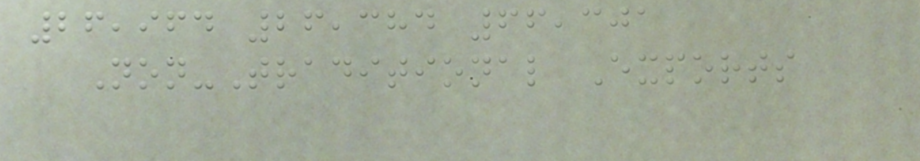26,964 26,384 66,301
Non-Traditional Exports
